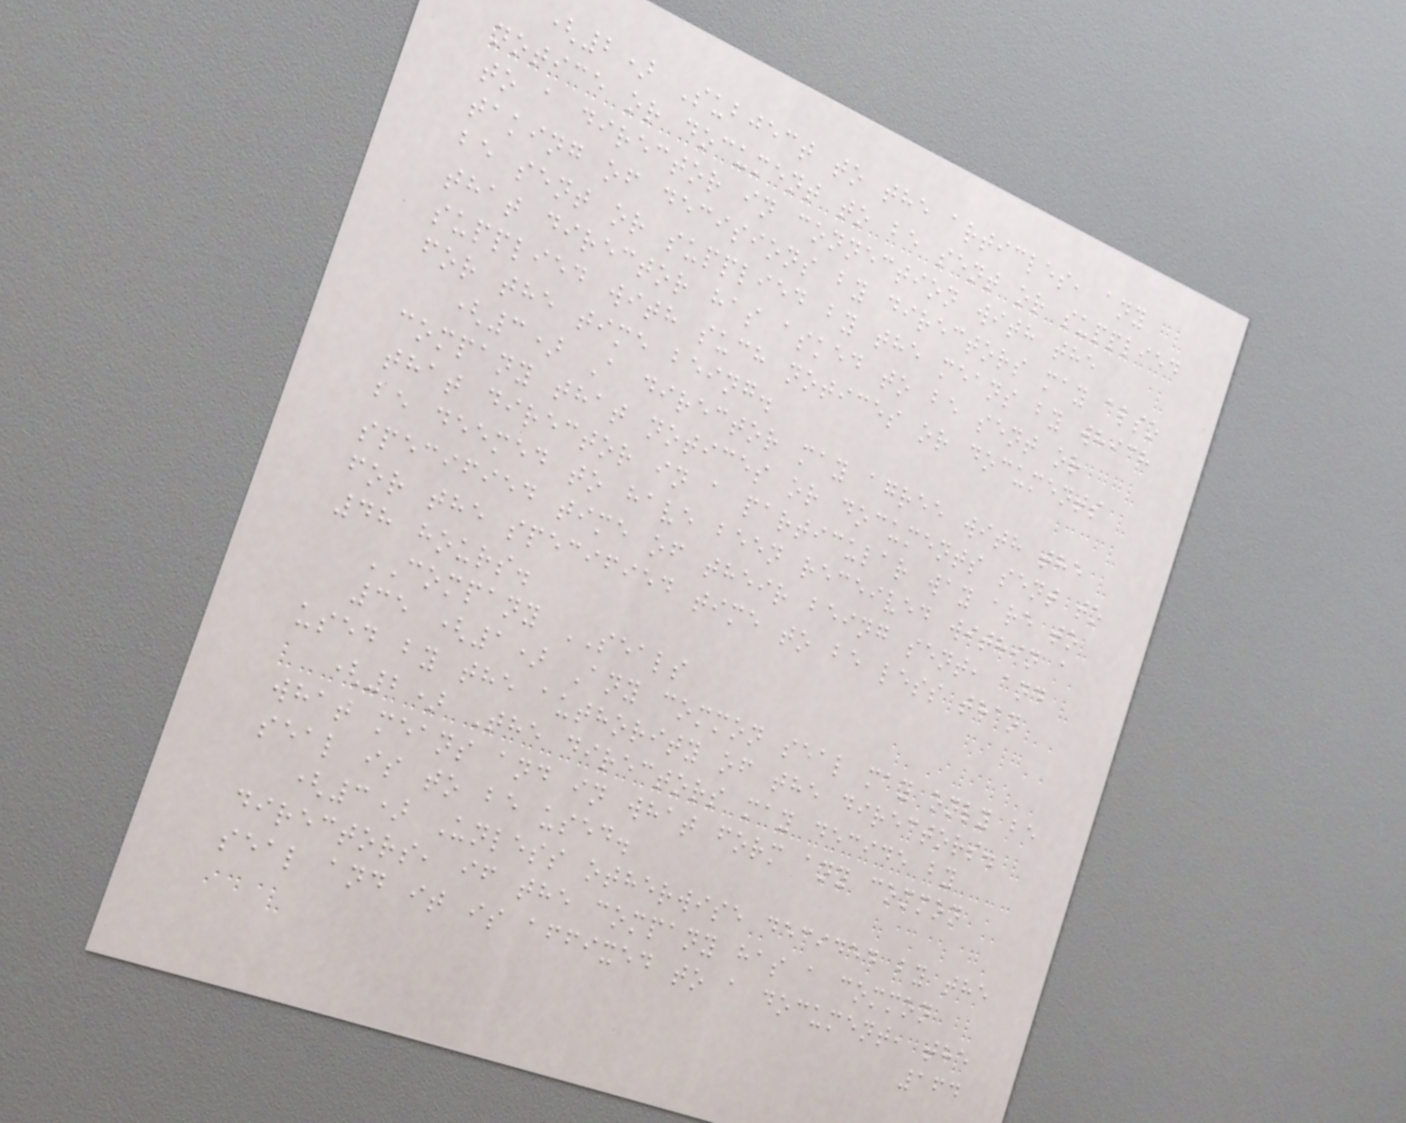(2) Subject to the articles, any
notice or document to be sent or supplied
to a director in connection with the
taking of decisions by directors may also
be sent or supplied by the means by which
that director has asked to be sent or
supplied with such notices or documents
for the time being.
(3) A director may agree with the
company that notices or documents sent to
that director in a particular way are to
be deemed to have been received within a
specified time of their being sent, and
for the specified time to be less than
48 hours.
COMPANY SEALS
35 (1) Any common seal may only be
used by the authority of the directors.
(2) The directors may decide by
what means and in what form any common
seal is to be used.
(3) Unless otherwise decided by the
directors, if the company has a common
seal and it is affixed to a document, the
164
